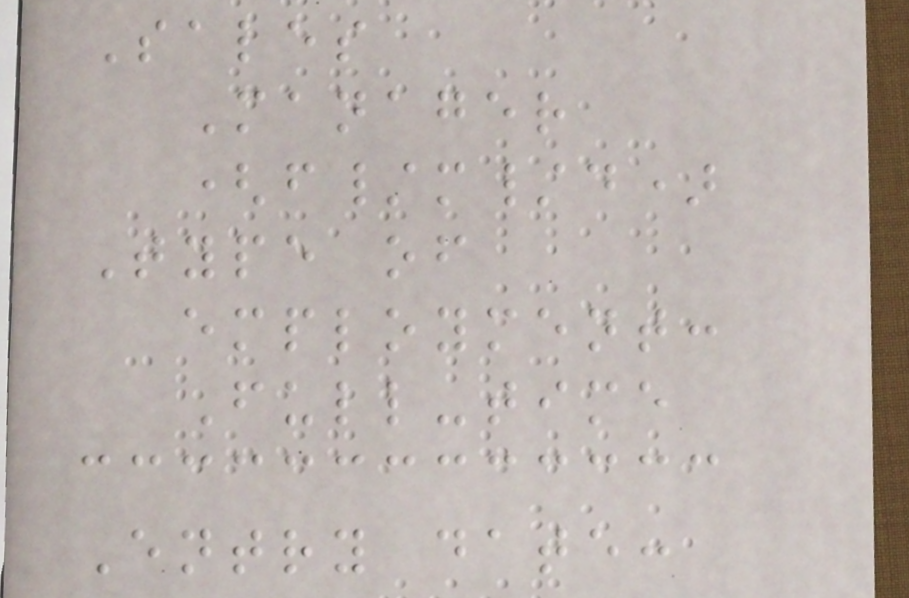Sales
Manager
(f/m/d)
Type of
employment:
Full-time
Entry date:
